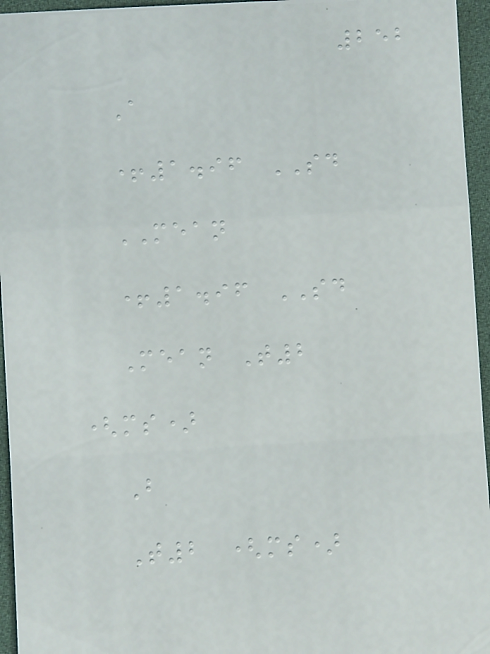252
A
+1.96 SD
MEAN
+1.96 SD
Mean T2
(ms)
B
T2 (ms)
